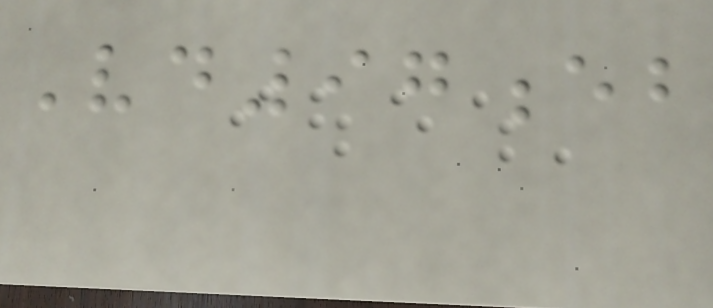Vd97eb
